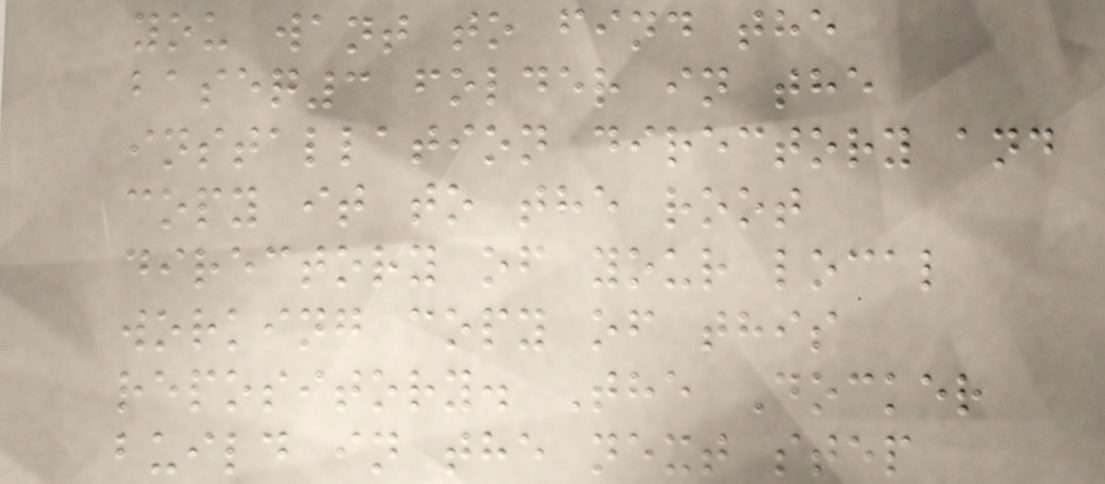you want to find the
baseq3 folder in the
installation directory and
copy it to the root
directory of your local
working copy of this
repository. The Docker
build in the next step
